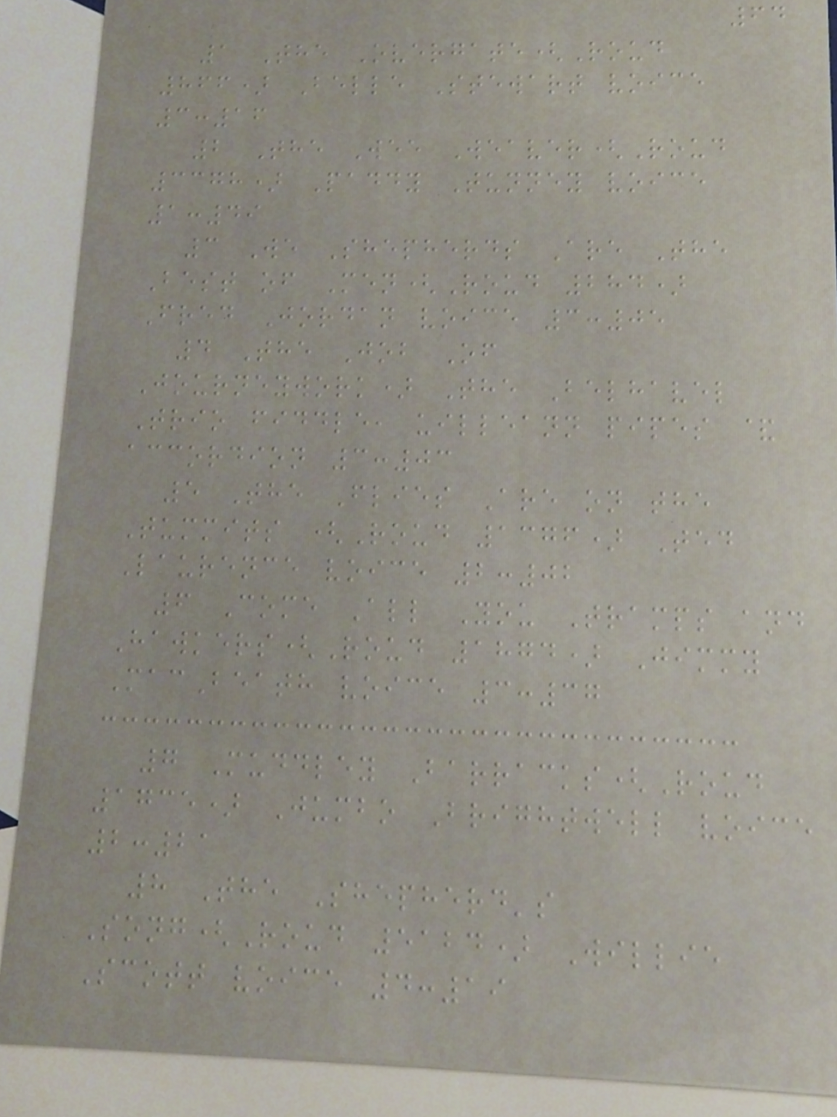64
1 The Overgate(Roud
866) Belle Stewart voice
3:16
2 The Wee Weaver(Roud
3378) Paddy Tunney voice
1:49
3 We Shepherds Are The
Best of Men(Roud 284)
Fred Jordan voice 3:05
4 The Job Of
Journeywork) The Belhavel
Trio fiddle, uilleann pipes &
accordion 3:03
5 The Flies Are on the
Tummits (Roud 1376) Ted
Laurence voice 2:02
6 Come All You Tramps and
Hawkers(Roud 1874) Jimmy
MacBeath voice 3:37
7 Muddley Barracks(Roud
1735) Jumbo Brightwell voice
2:21
8 The Shepherd's
Song(Roud 5124) Willie
Scott voice 4:19
